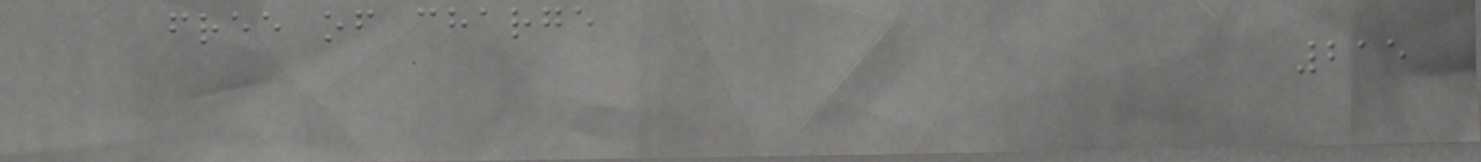free of charge
215
